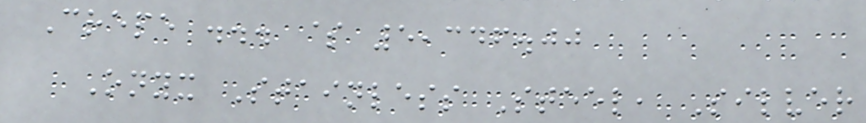Crepe ... $ 5,346.00
Onyx Stainless Steel, Silver
